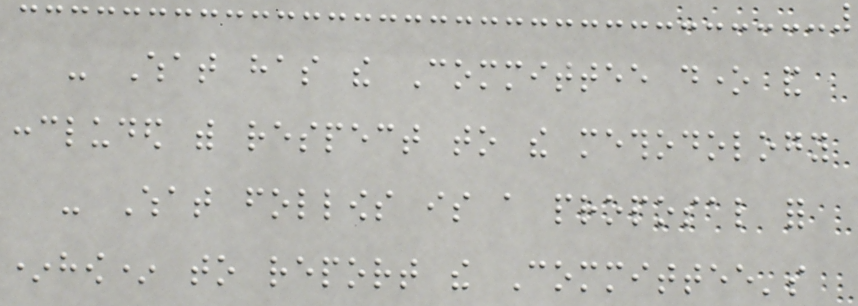- What has the Committee done and
concluded with respect to the methodology
- What follows is a proposal for
*how* to report the Committee's
